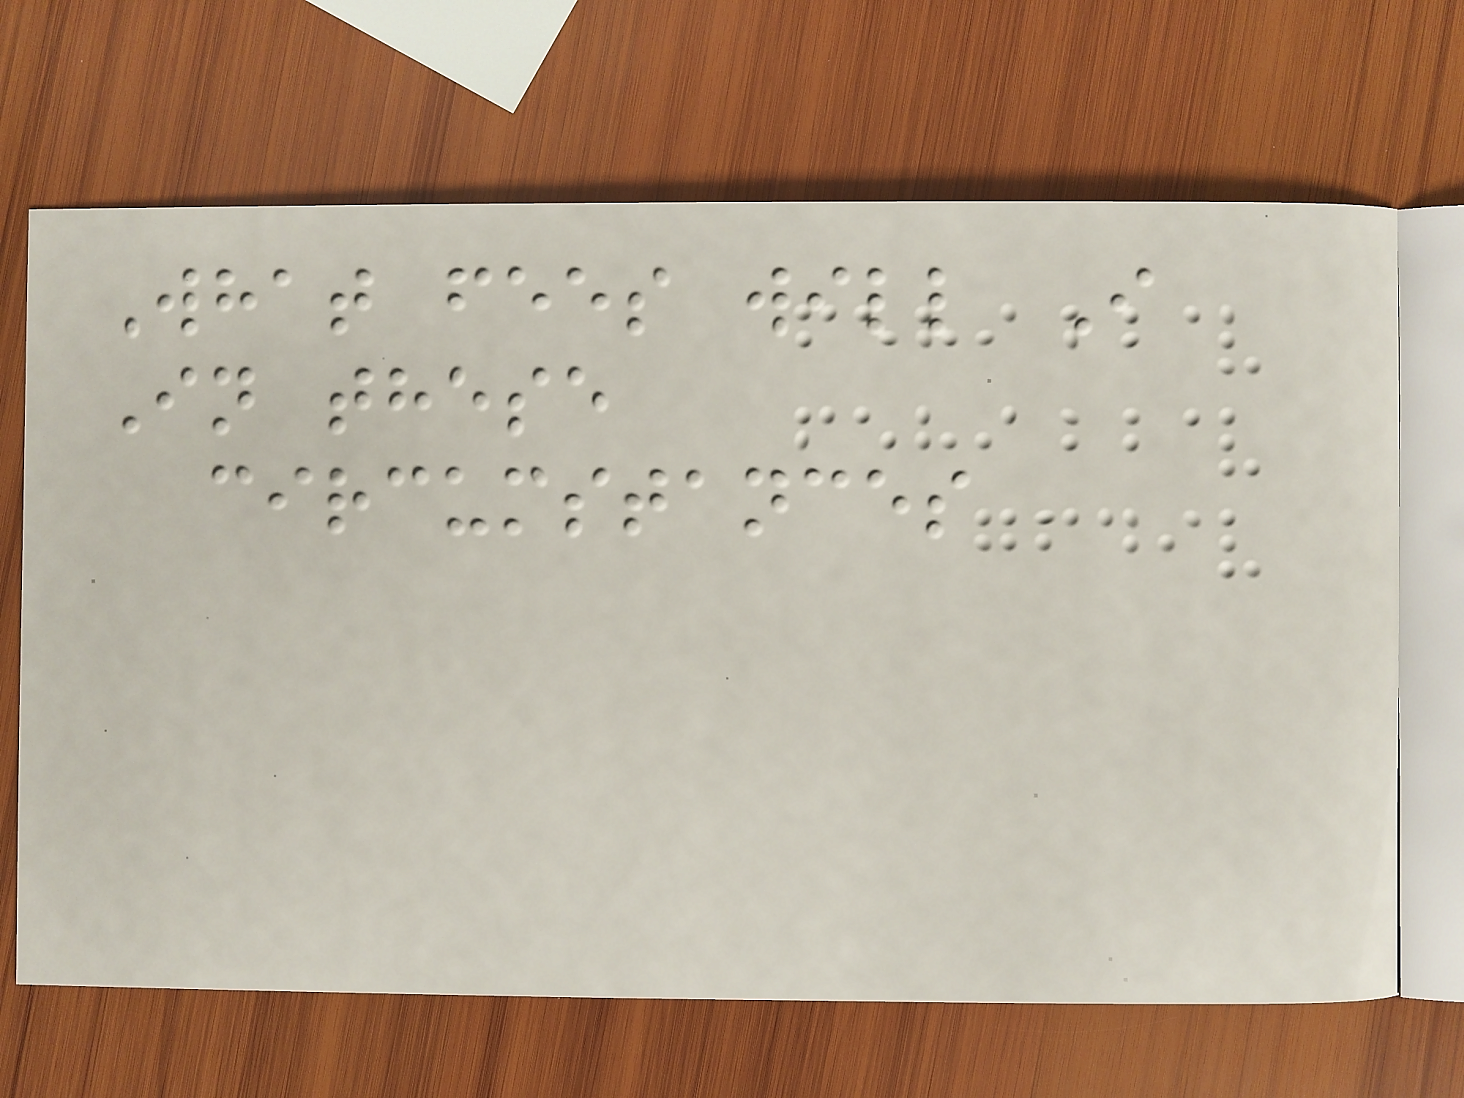What fees will I
In these
circumstances
